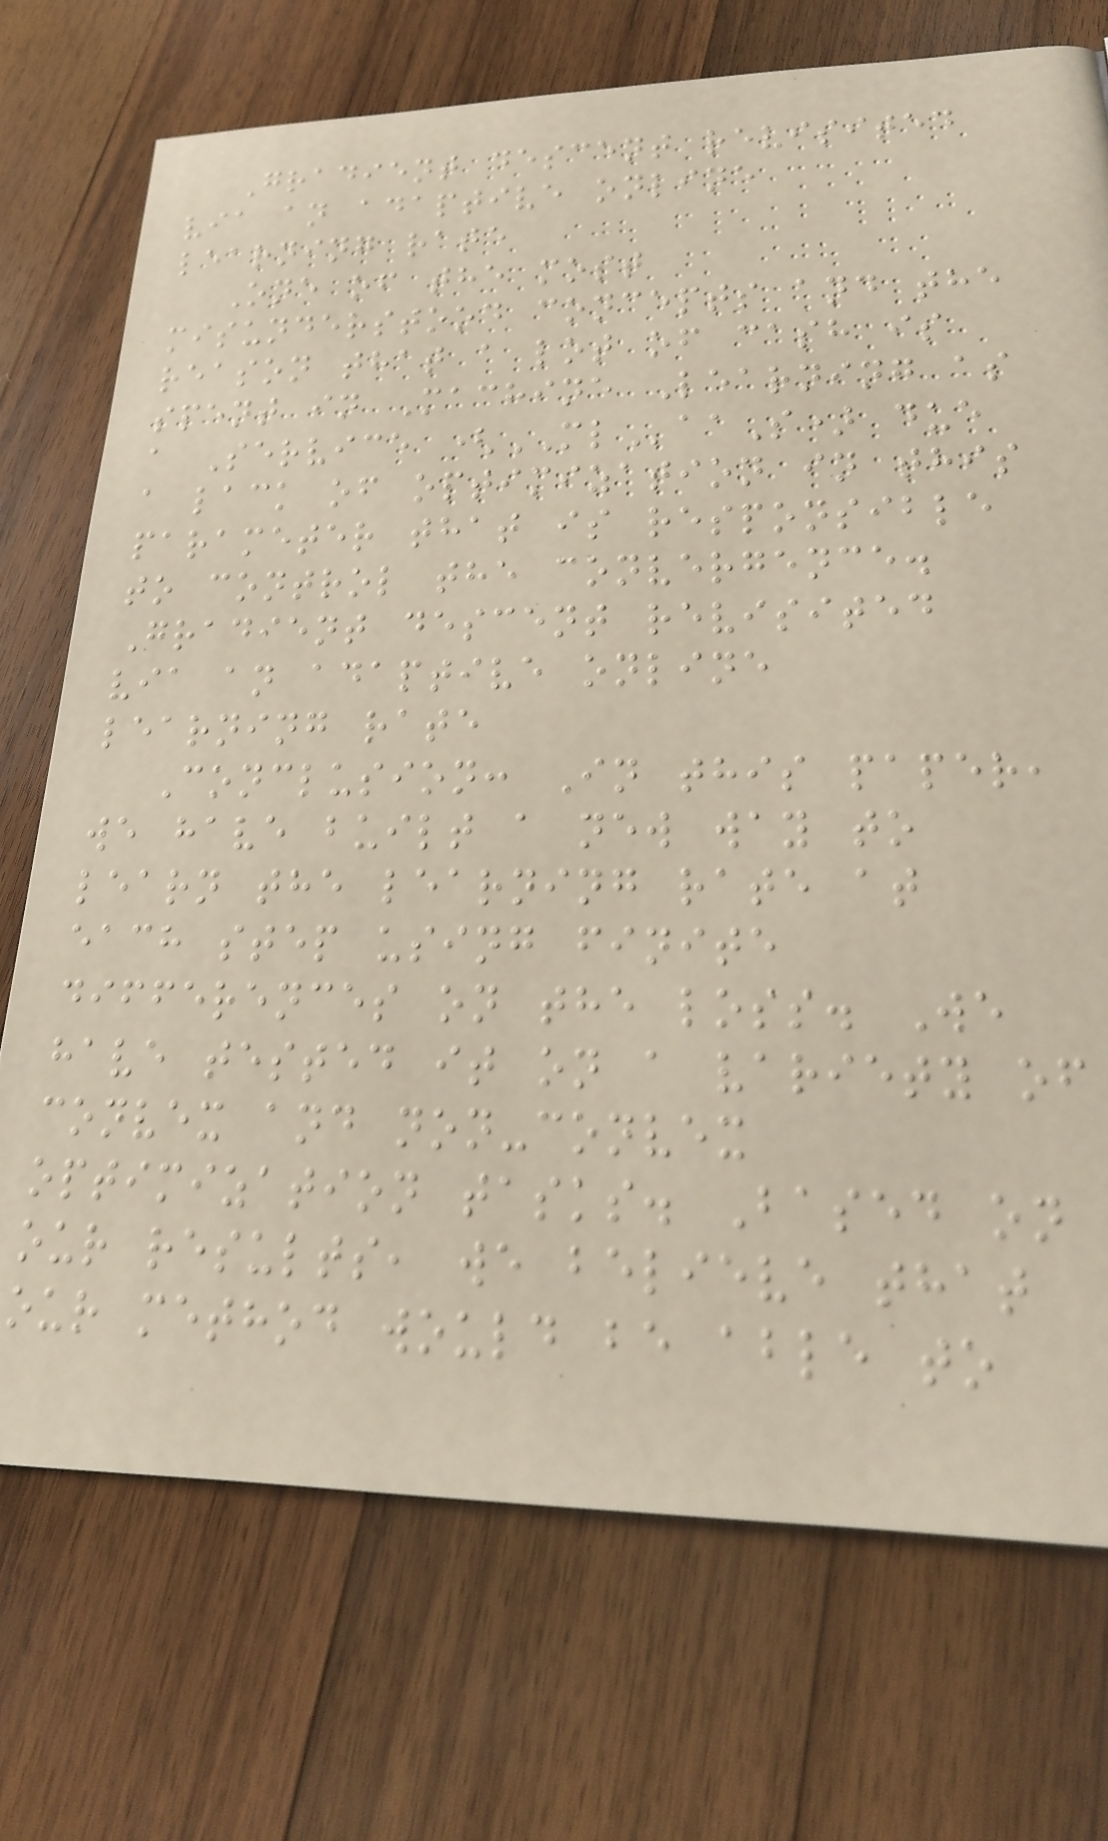Gradient descent revisited
via an adaptive online
learning rate
One of the most
misunderstood concepts and the
reason that a lot of cash is
spent in Machine Learning as
a Service (MLaaS) due
a lack of optimization in this
parameter that is responsible
to control the convergence.
Gradient descent revisited
via an adaptive online
learning rate
Conclusion: In this paper,
we have built a new way to
learn the learning rate at
each step using finite
differences on the loss. We
have tested it on a variety of
convex and non-convex
optimization tasks. Based on
our results, we believe that
our method would be able to
